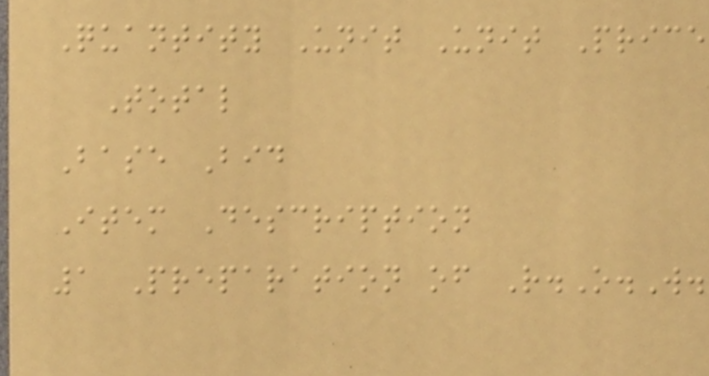Quantity Unit Unit Price
Total
Base Bid
Item Description
1 Preparation of R.O.W.
